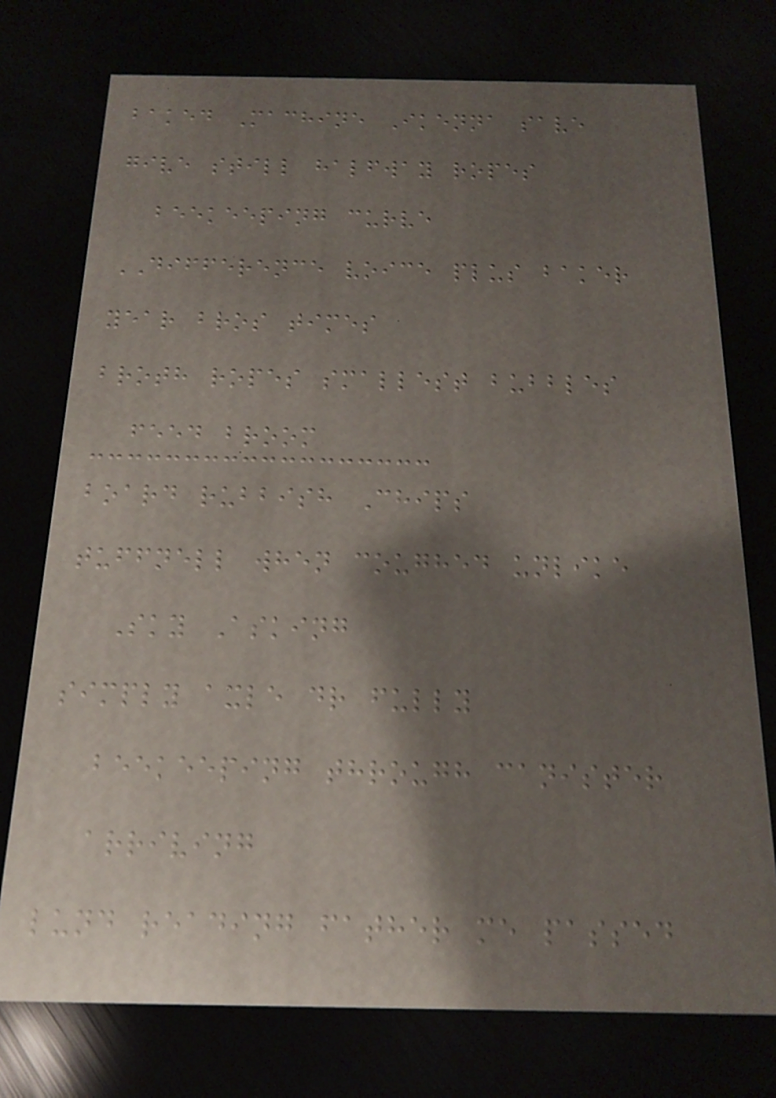baked Machine Ikenna save
give still halfway ropes
beekeeping curve
DIFFERENCE voice plus baker
year bros times
broth ropes smallest bubbles
feed broom
board rubbish Chips
tuffnell when coughed unlike
Sky Asking
simply axle dr fully
beekeeping through canister
arriving
lund reading father me passed
